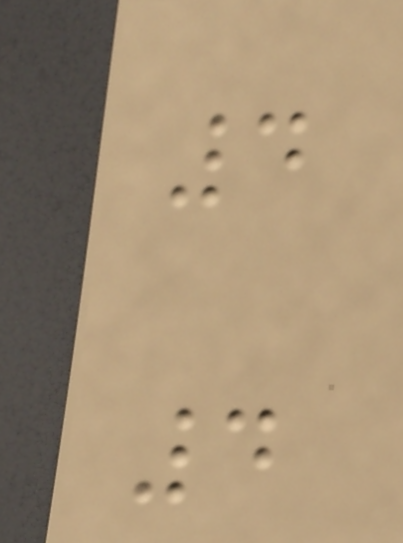4
4
